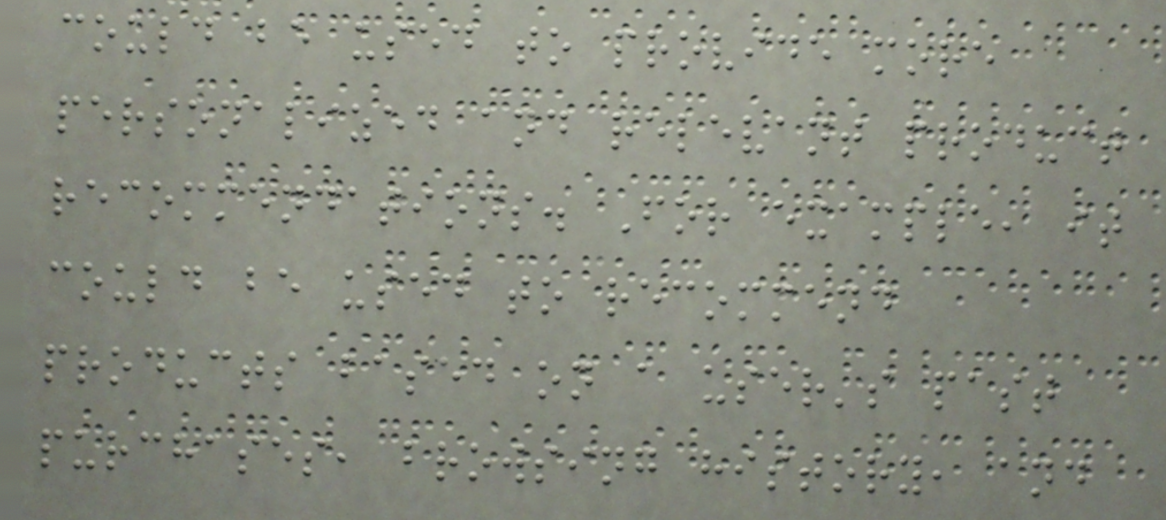could be used to provide more
personalized and relevant product
recommendations. For example, it
could be used to recommend
products based on a user's past
purchases, browsing history, and
